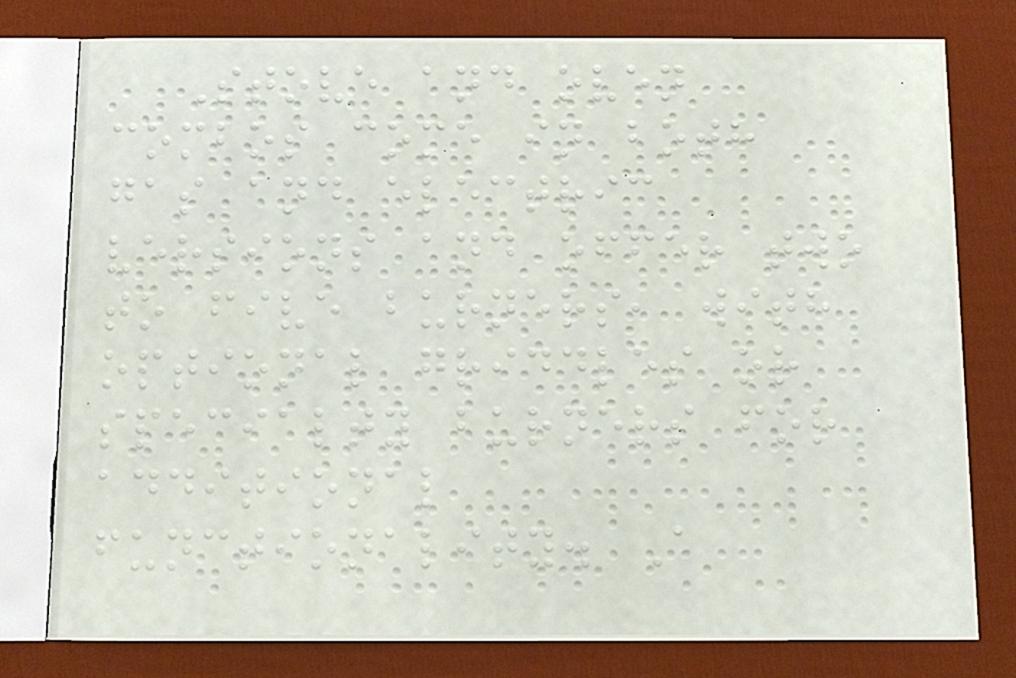Stove and oven
combos come in both
gas and electric
versions and offer two
to five burners, with
optional griddles or
specialty burners for
additional
functionality. A
